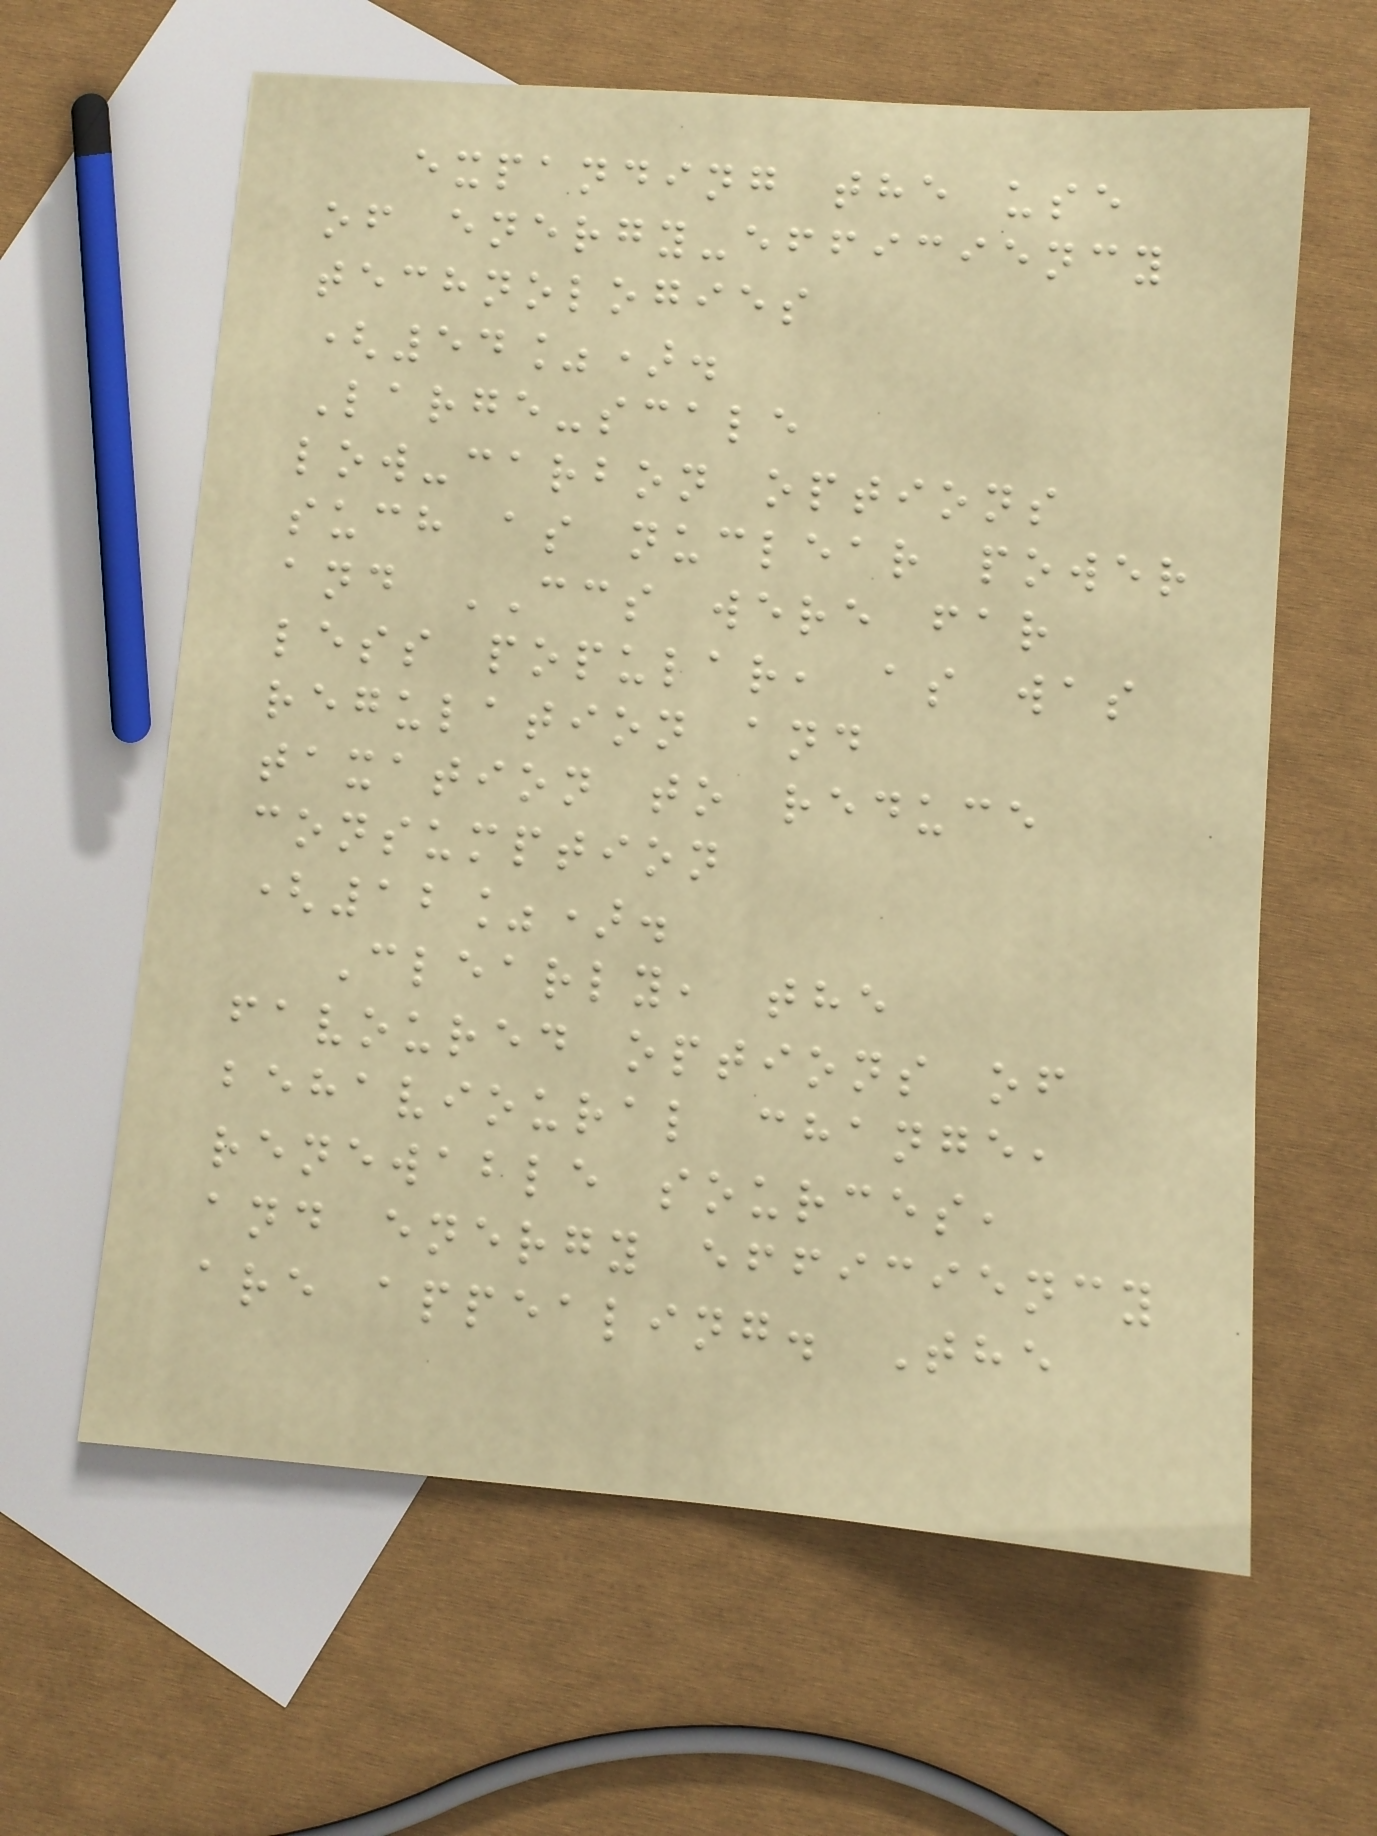expanding the use
of energy-efficiency
technologies
(54%).
Large-scale
low-carbon options
such as nuclear power
and CCS were far
less popular, as was
regulation and
taxation to reduce
consumption
(12%).
Clearly, the
favoured options of
behavioural change,
renewable sources,
and energy efficiency
are appealing. The
